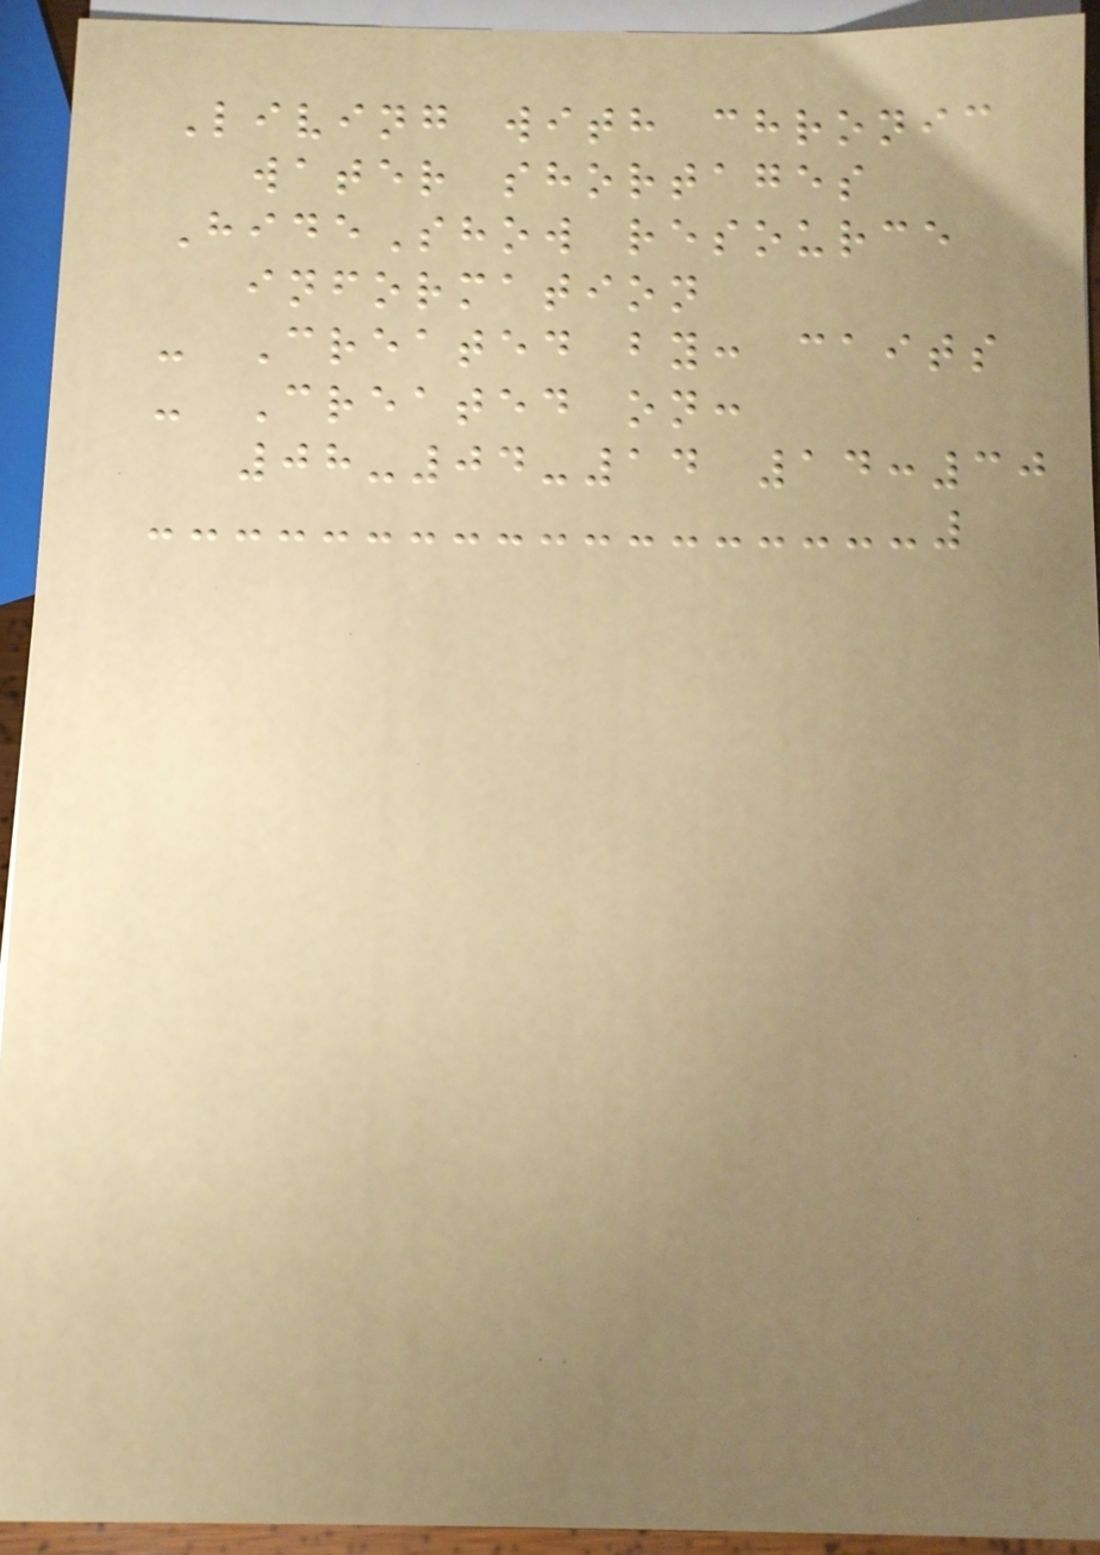Living with chronic
water shortages
HideShow resource
information
- Created by: caits
- Created on:
08-04-14 14:30
